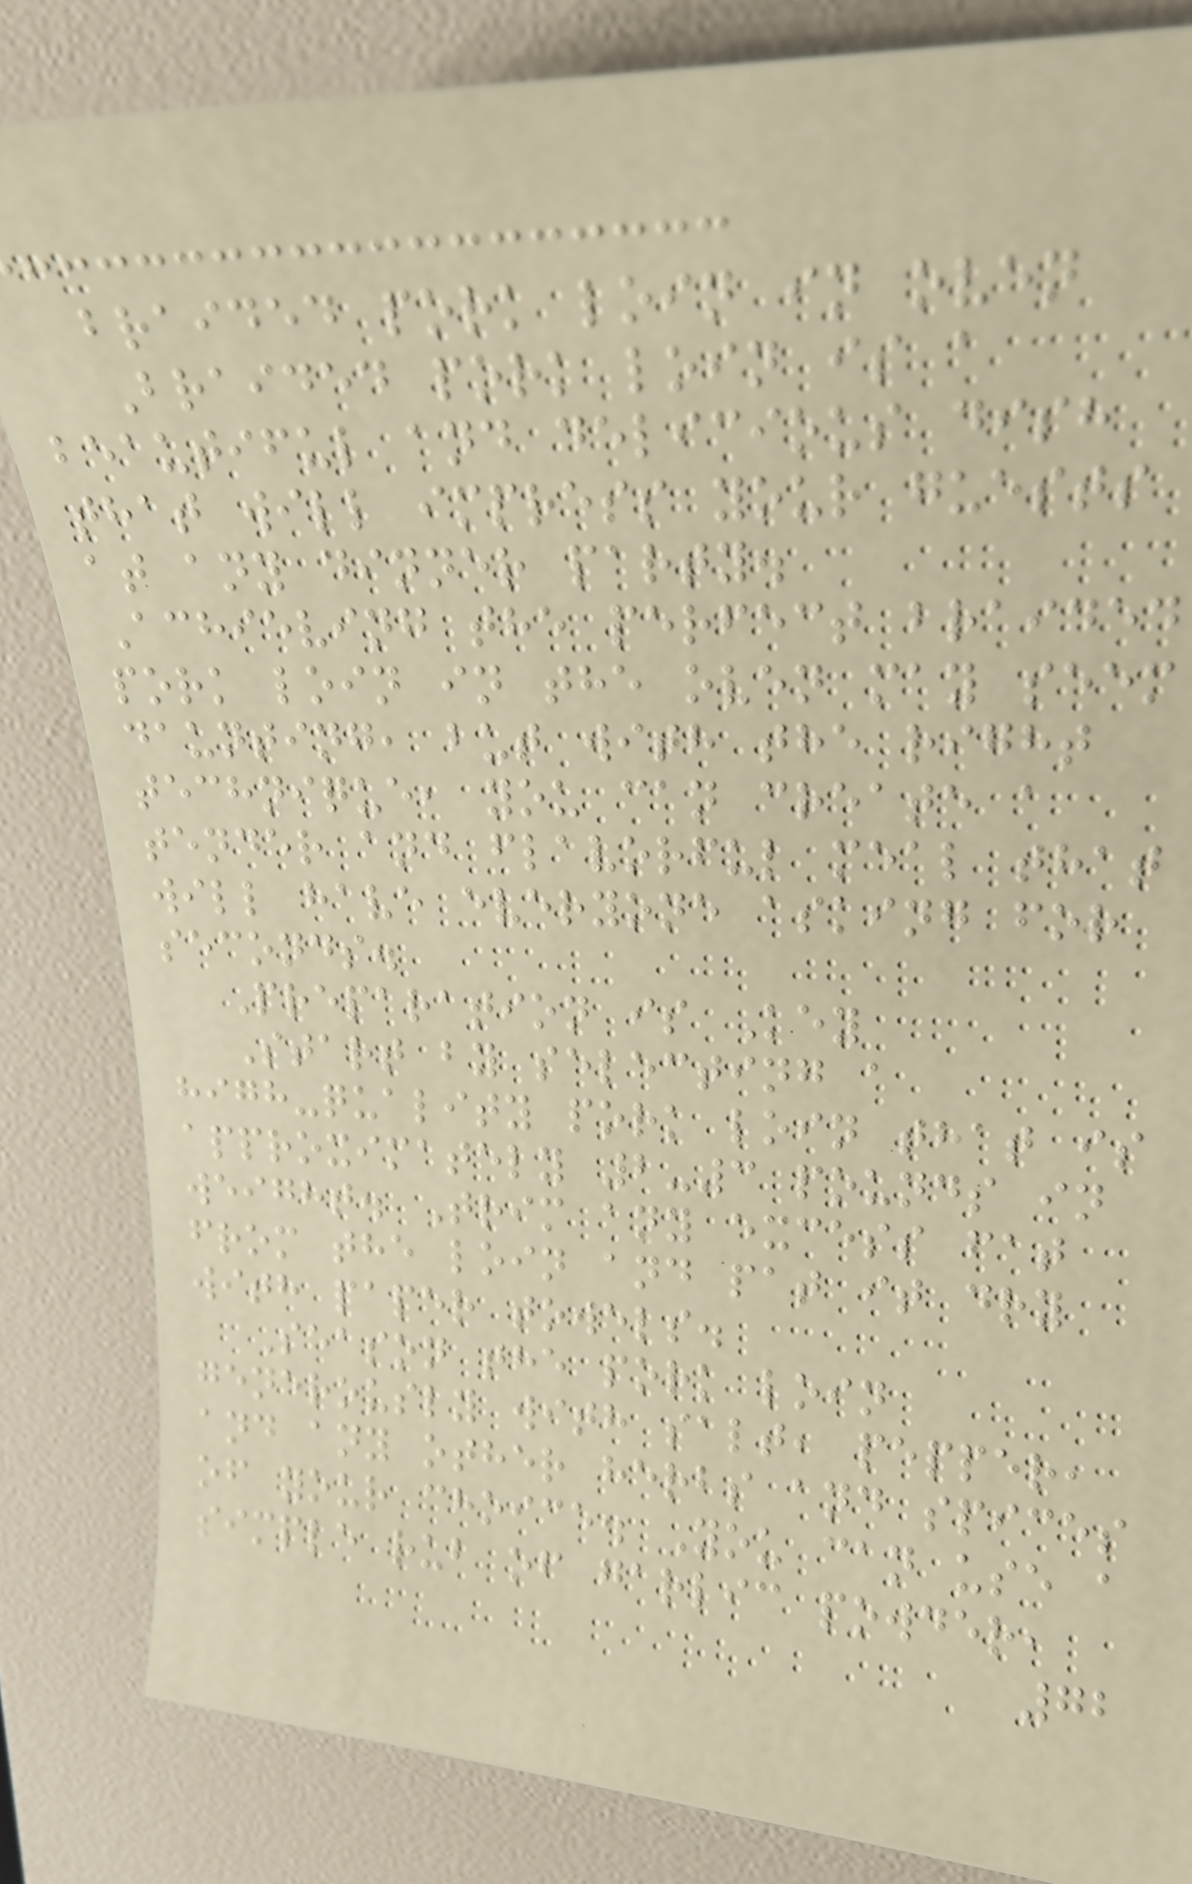braided pork loin in oven
Braided pork loin is a
beautiful and delicious dish
that will impress your guests
at any dinner party.
Achieving the perfect braided
pork loin in the oven may seem
daunting, but with the right
technique, you can create a
tender and flavorful meal that
will have everyone asking for
seconds.
Preparation is Key
Start by selecting a
high-quality pork loin that is
approximately 2-3 pounds in
weight. Trim any excess fat
from the loin and pat it dry
with paper towels.
Season the pork loin
generously with salt, pepper,
and any other herbs and spices
of your choice. You can use a
simple rub of garlic powder,
72
